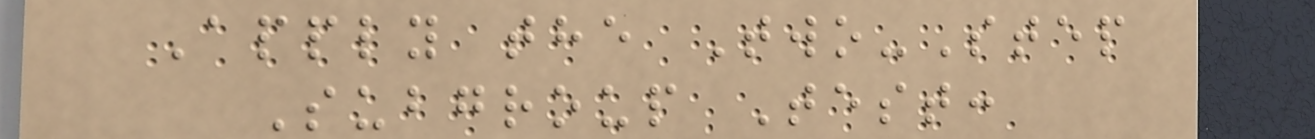Apply the Two-Step
Subgroup Test:
